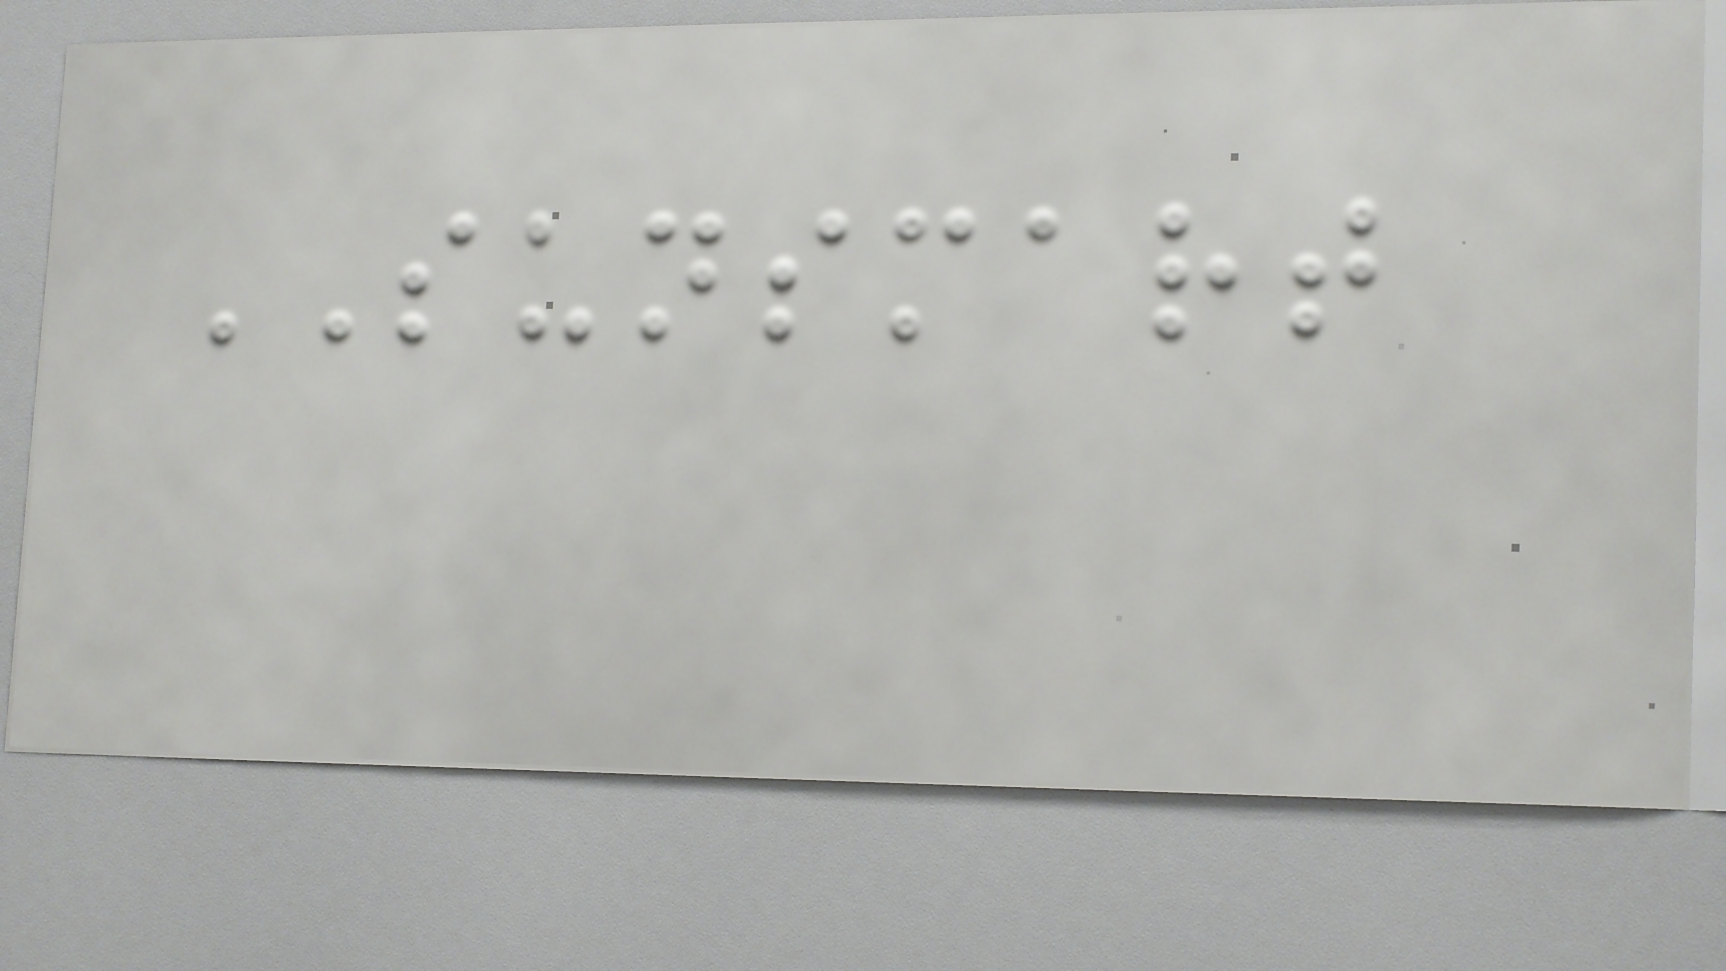SUNSMART
